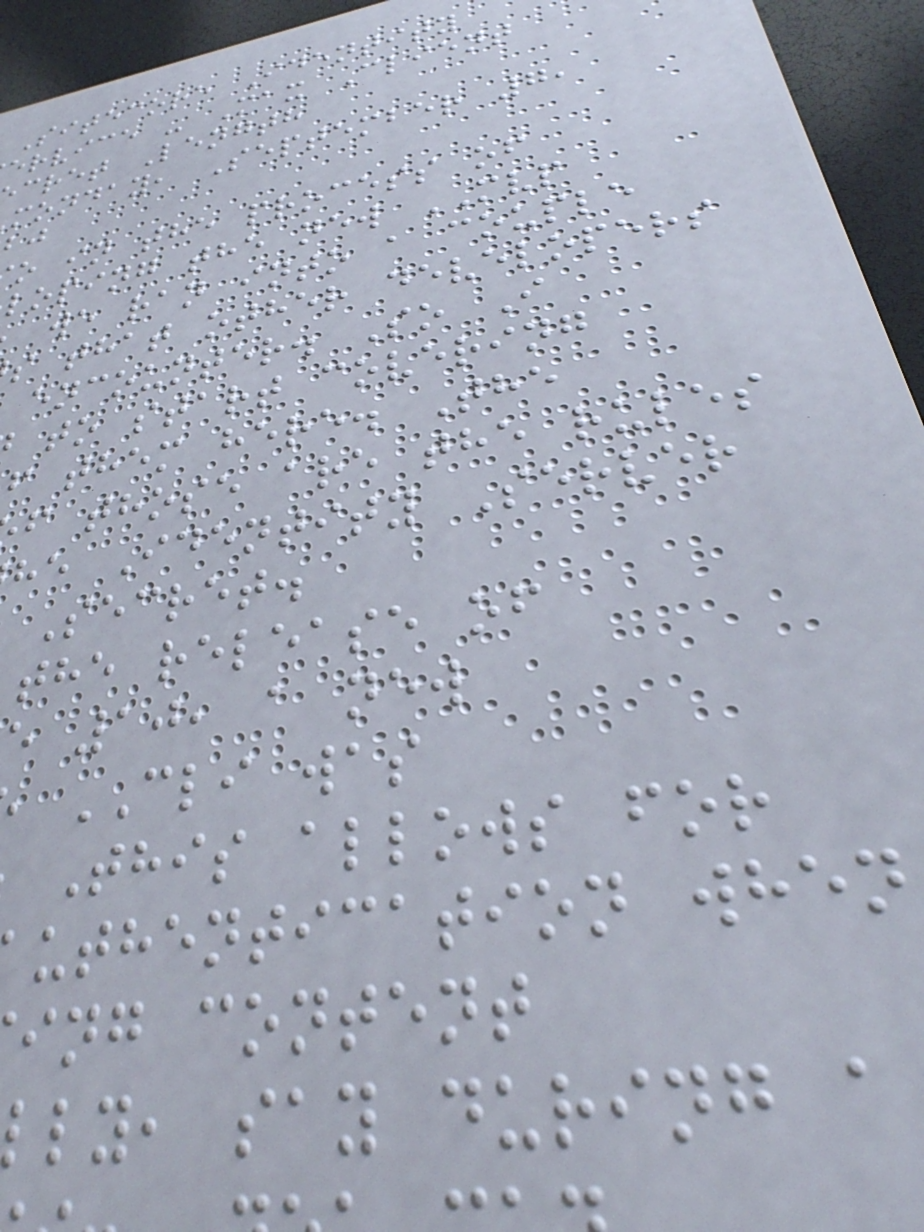Sitecore Identity
ervice - Max Client
cret Length
monday, September 7,
o in the process of
loping the new MVP
we ran into a couple
s that other developers
encounter. So I
to start covering
f them here. The
f those are the rules
he Identity Server
Secret.
the release of
e 10, a new
CLI was
This allows for
uthentication when
ing content
ly, say during a
